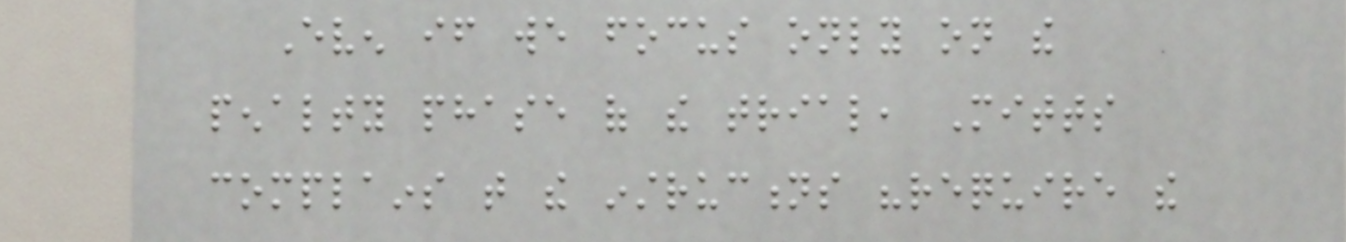Even if we focus only on the
penalty phase of the trial, Mitts
complains that the instructions "require the
